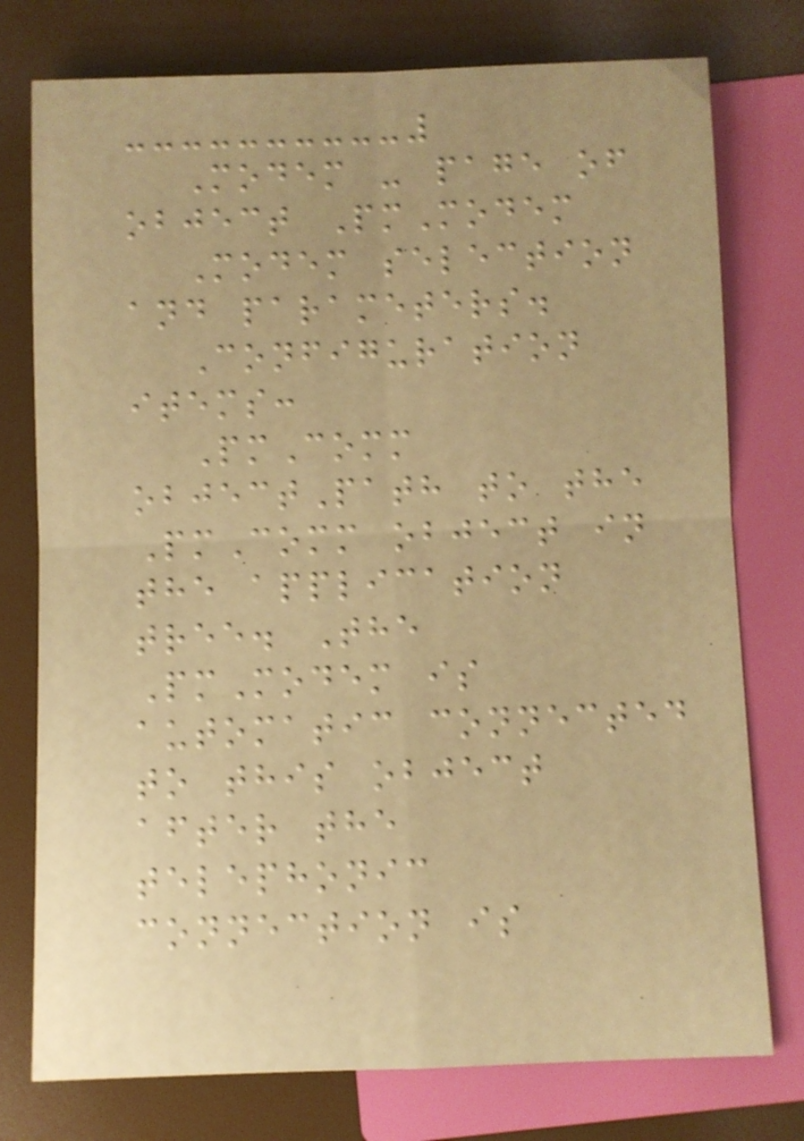Modem - page of
object PmModem
Modem selection
and parameters.
Configuration
items:
PmComm
objectPath to the
PmComm object in
the application
tree. The
PmModem is
automatic connected
to this object
after the
telephonic
connection is
